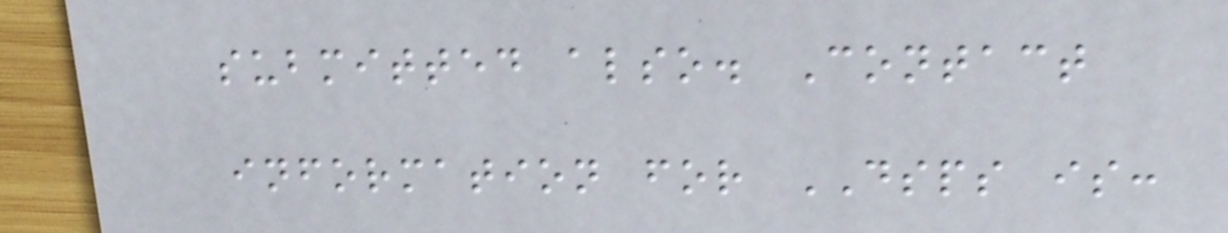submitted also. Contact
information for DSPS is:
